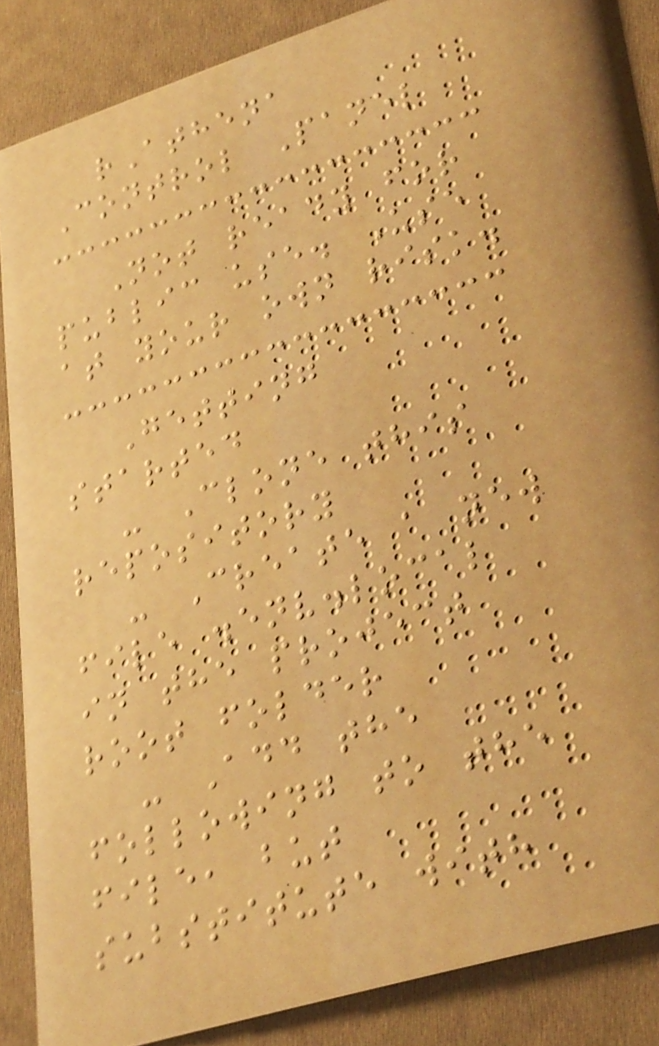rAthena
Control Panel
Not ready for
public use. Use
at your own risk.
Getting
started
- Clone this
repository
- Create a new
file .env.local
in the project
root folder
- Add the
following to the
file, but
substitute with
